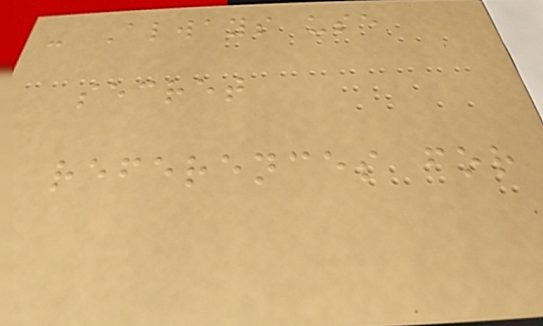- Always use
secret
references for
